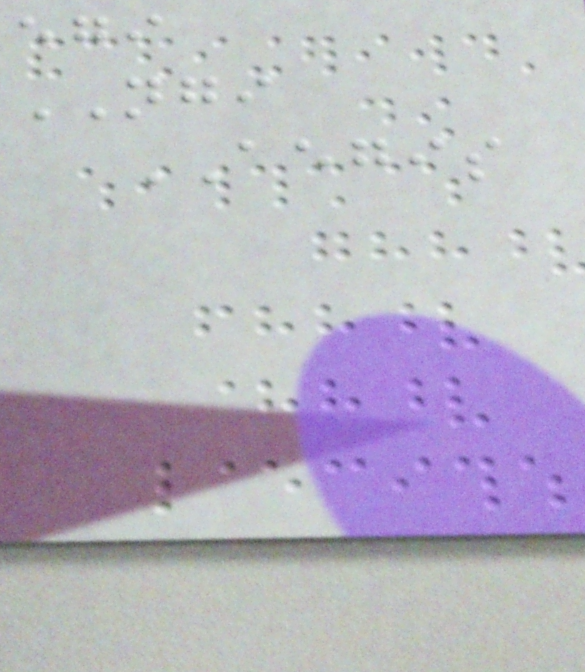egi
NGI
AEGIS
